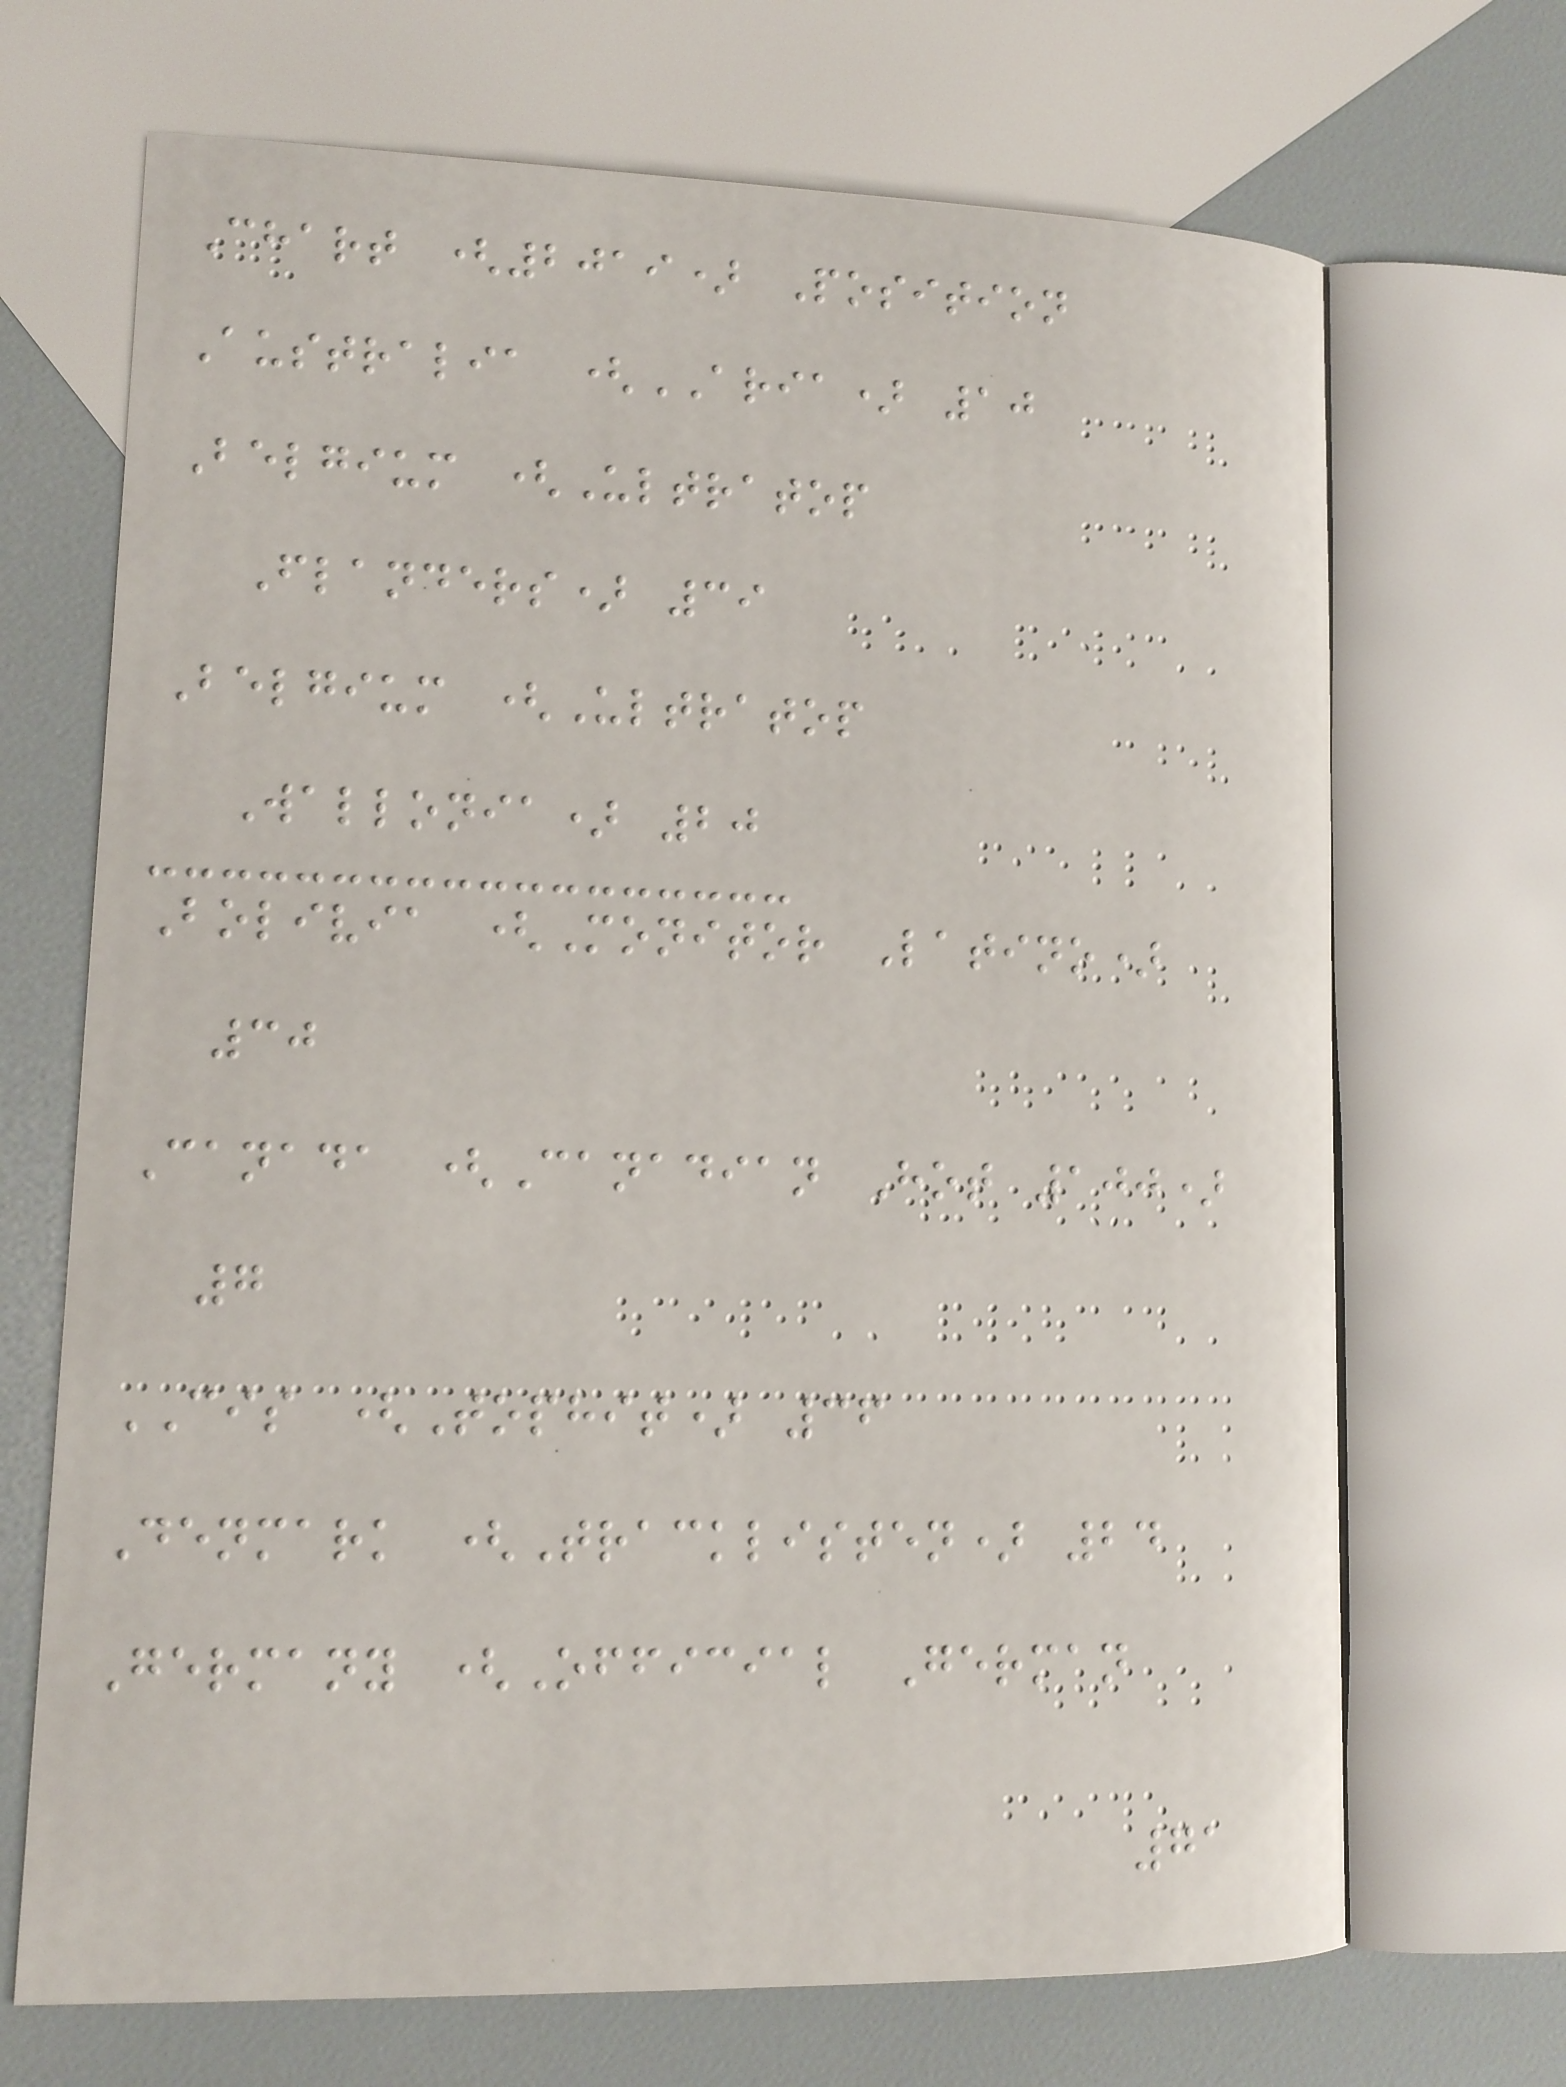Chart (2019) Position
Australia (ARIA) 10
Belgium (Ultratop
Flanders) 39
Belgium (Ultratop
Wallonia) 20
Bolivia (Monitor Latino)
30
Canada (Canadian Hot 100)
7
CIS (Tophit) 36
Denmark (Tracklisten) 24
Germany (Official German
71
